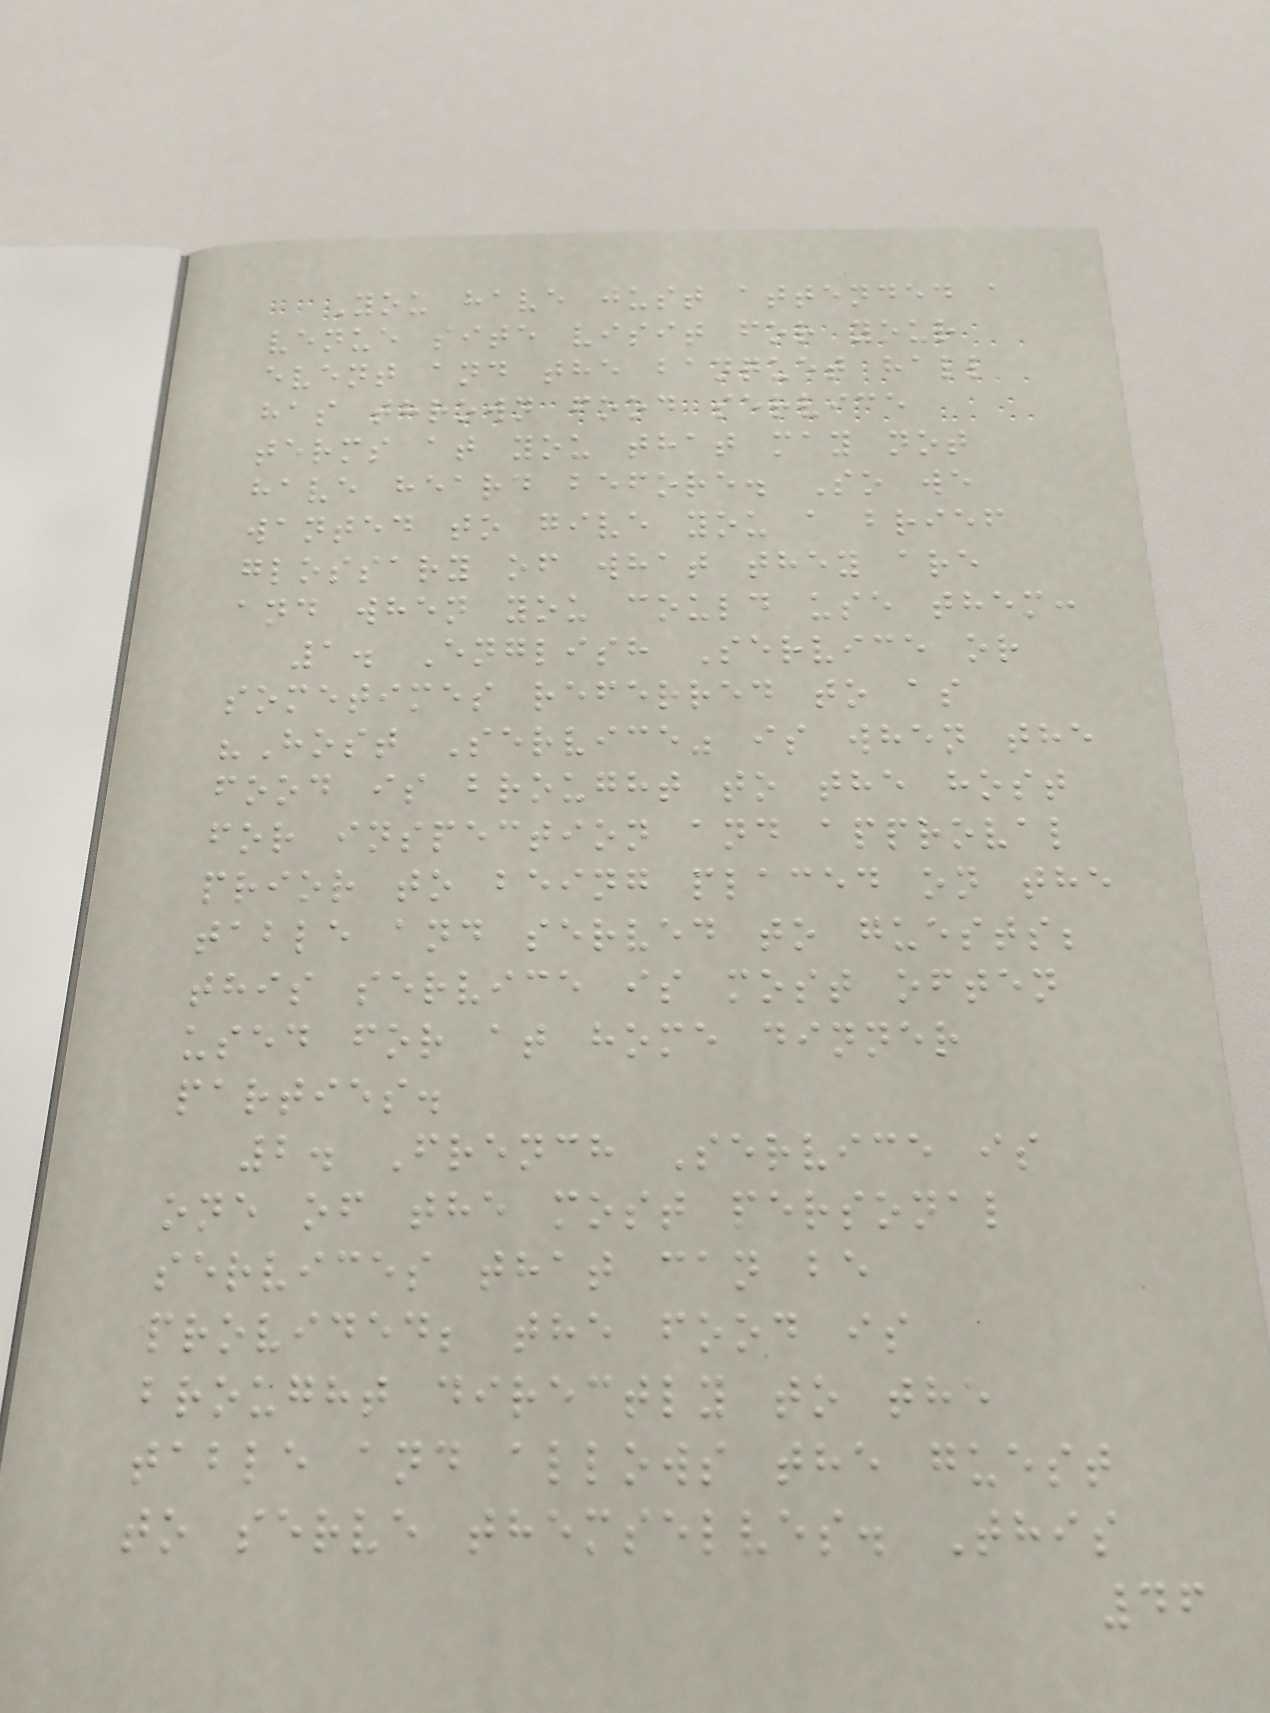You have just attended a
venue site visit for your
event and the banquet hall
has thrown food service
terms at you that may not
have heard before. So we
wanted to give you a brief
glossary of what they are
and when you could use them:
1. English Service or
sometimes referred to as
"Host Service" is when the
food is brought to the host
for inspection and approval
prior to being placed on the
table and served to guests;
this service is most often
used for at home dinner
parties.
2. French Service is
one of the most personal
services that can be
provided; the food is
brought directly to the
table and allows the guest
to serve themselves. This
46
